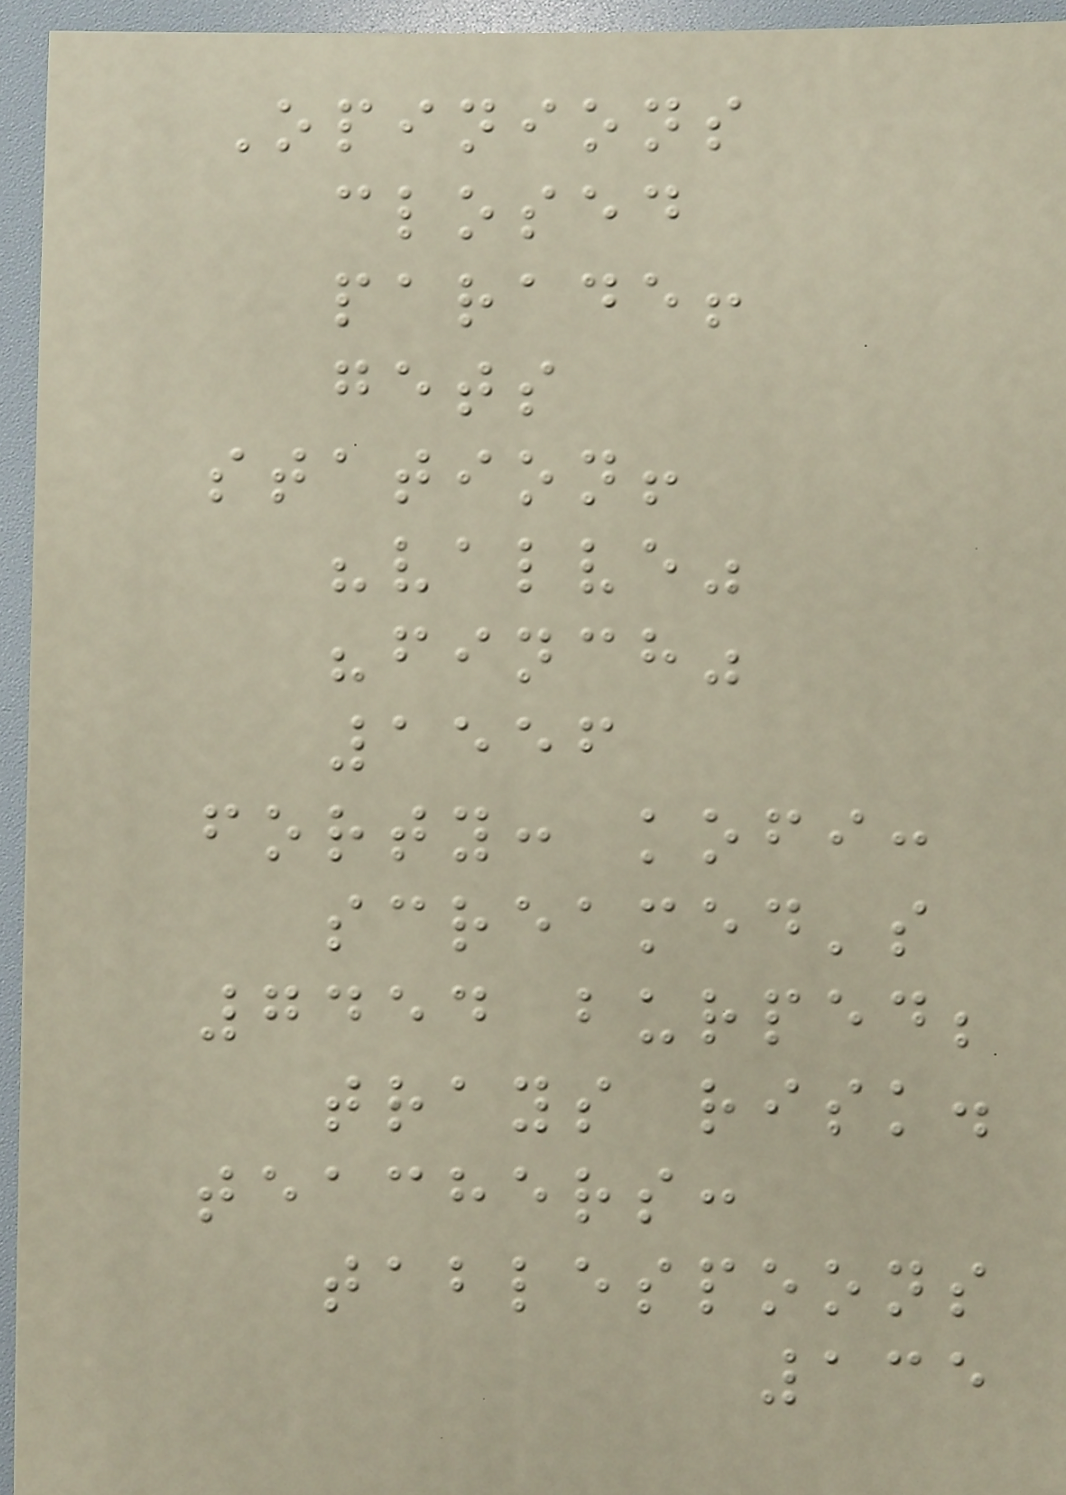Opinions
closed
parade!
gets
station!
"valve"
"finch"
1556
forty: kofi:
screamed's
7454 burped;
trays risk.
teachers:
tablespoons
135
